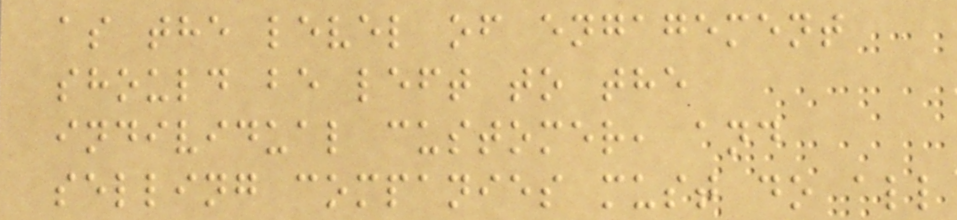as the level of engagement
should be left to the
individual customer, and
selling companies must do all
